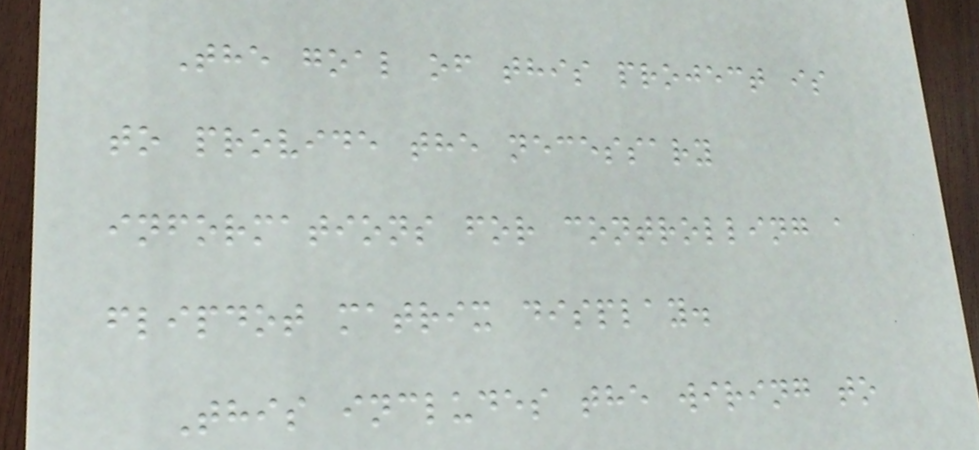The goal of this project is
to provide the necessary
informations for controlling a
flipdot matrix display.
This includes the wiring to
